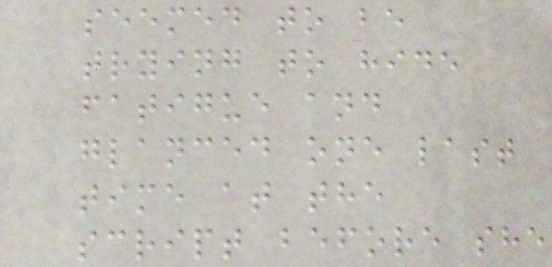seemed to be
trying to hide
fatigue and
glanced one last
time at the
script before she
